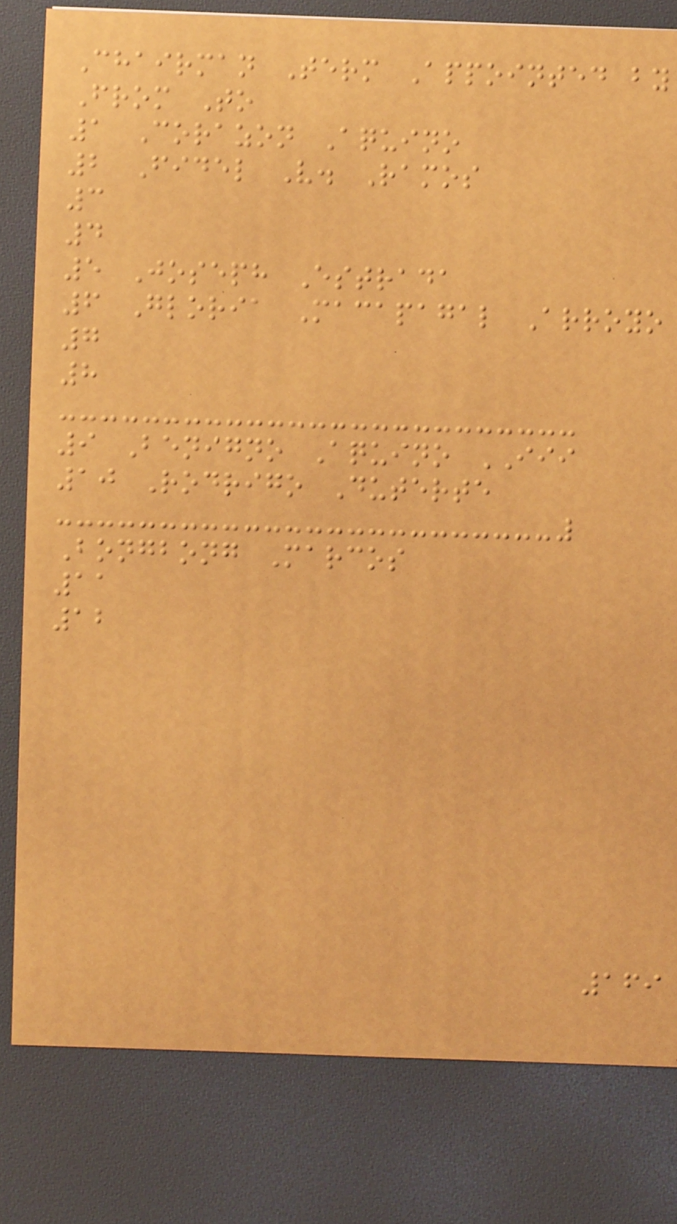Chairman Term Appointed by
From To
1 Corazon Aquino
2 Fidel V. Ramos
3
4
5 Joseph Estrada
6 Gloria Macapagal Arroyo
7
8
9 Benigno Aquino III
10 Rodrigo Duterte
Bongbong Marcos
11
12
169
